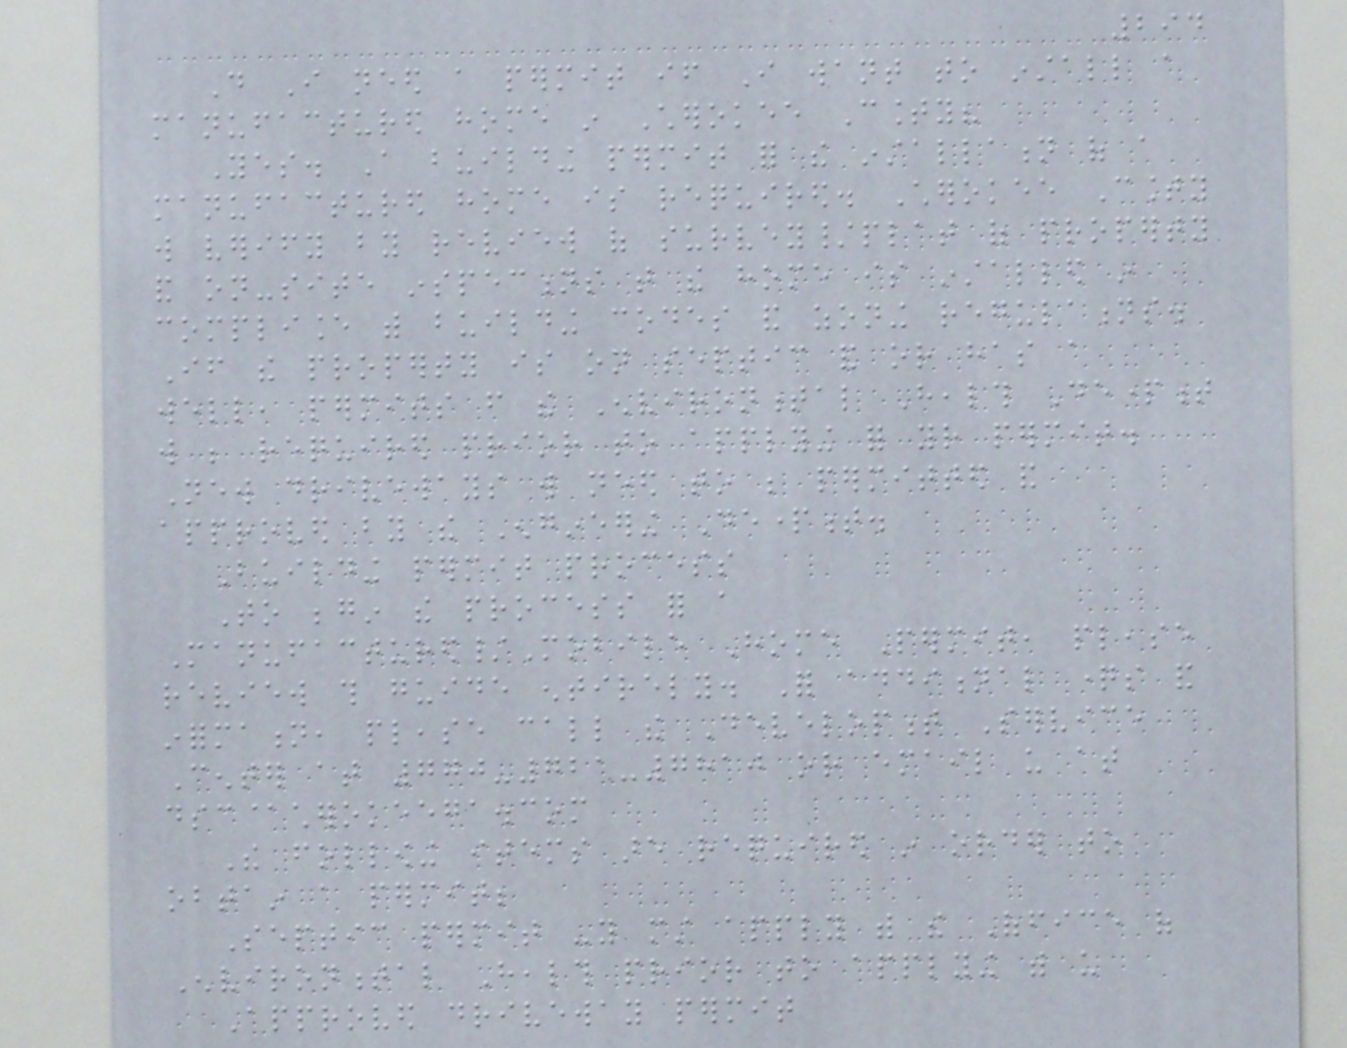294
Do I need a permit if I want to install a
manufactured home in Cherokee County?
Yes. A building permit for the installation of a
manufactured home is required. Cherokee County
will verify by review of survey/plat of property
and on-site inspections that the home is installed in
compliance with building codes and zoning regulations.
If the property is on septic and or has a
well, permits from the Environmental Health Department
will be required prior to applying for your permit.
New driveways will need to be permitted and
approved by the Engineering Department.
Building permit process
To begin the process for a
Manufactured/Mobile Home Permit, please
review this guide entirely. For additional questions and
information, please call the Development Service
Center at 770-721-7810 or email us at
dsc@cherokeega.com
The following items are required in order to
obtain a permit;
Septic permit -you must apply with the Office of
Environmental Health prior to applying with us
Approved driveway permit
